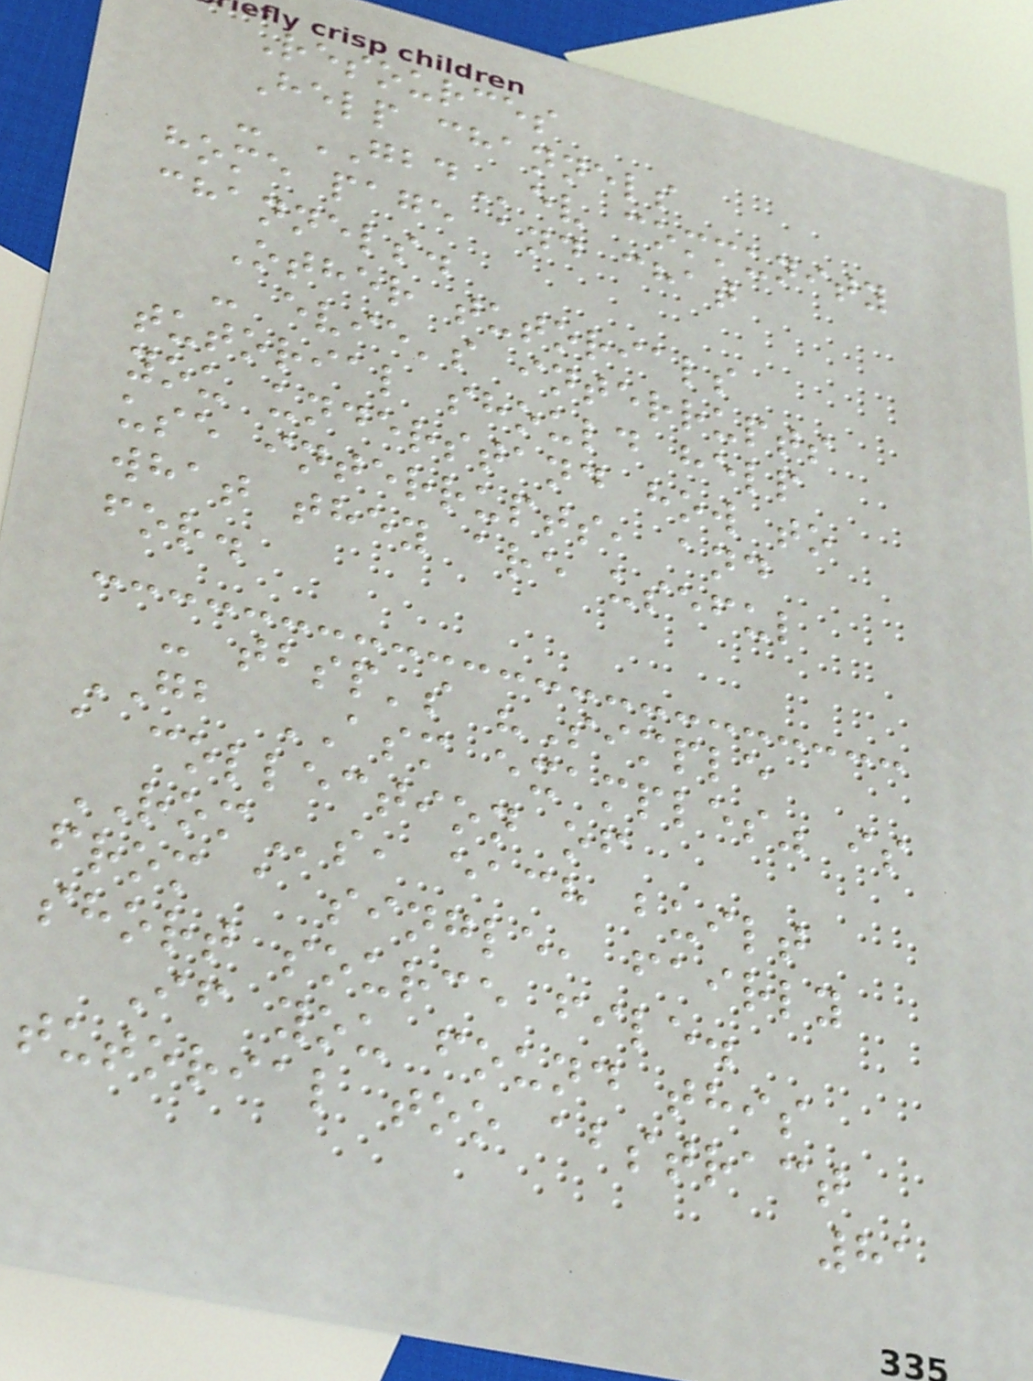Resources
Help channels
- GBDev community
home page and chat
channels.
Other tutorials
- evie's interrupts
tutorial should help
you understand how to
use interrupts, and
what they are useful
for.
- tbsp's "Simple
GB ASM examples" is
a collection of
ROMs, each built
from a single, fairly
short source file.
If you found this
tutorial too abstract
81
